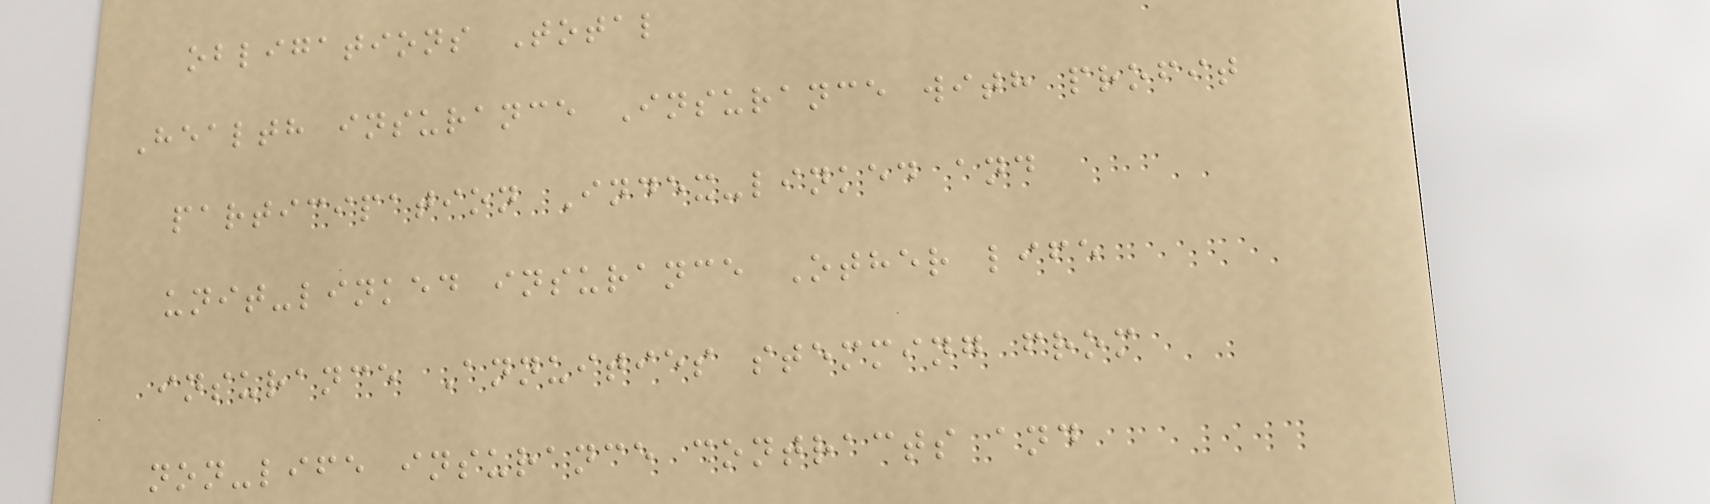obligations Total
Health insurance Insurance with profit
participation Index-linked and
unit-linked insurance Other life
insurance Annuities stemming from
non-life insurance contracts and
